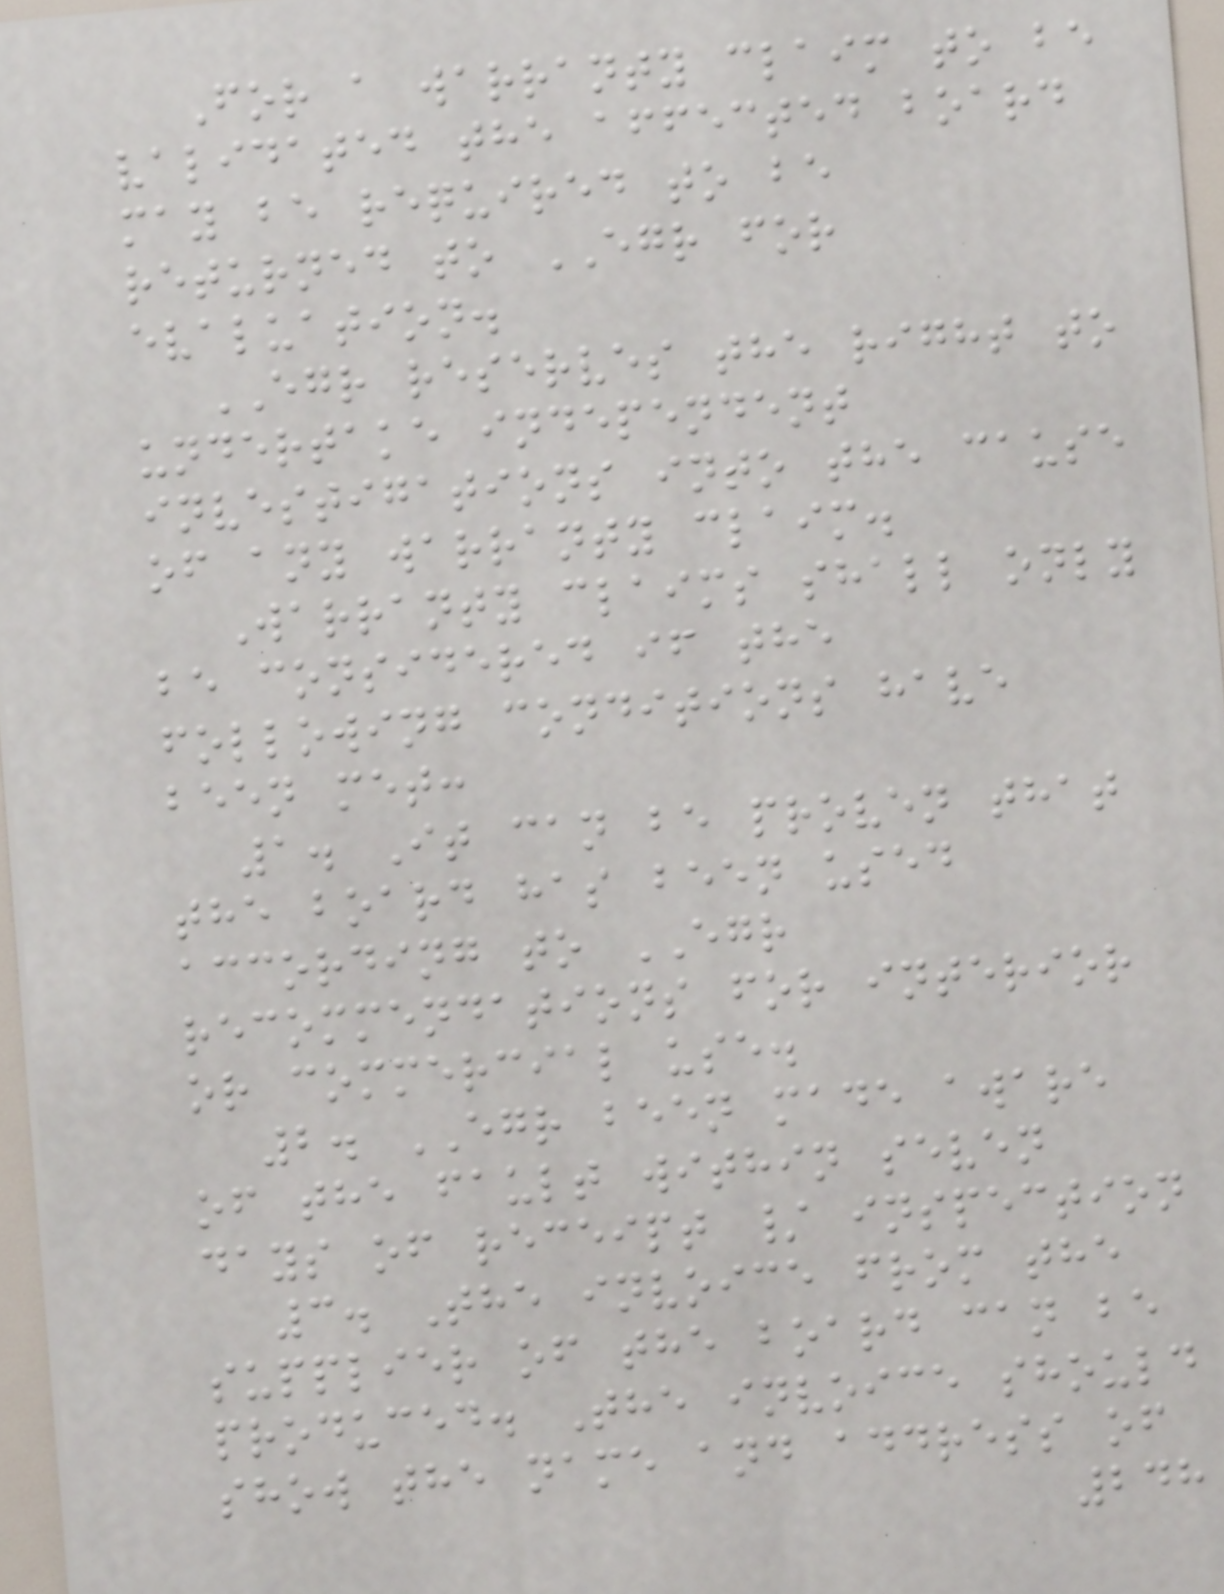For a warranty claim to be
validated the affected board
may be required to be
returned to EGR for
evaluation.
EGR reserves the right to
undertake independent
investigations into the cause
of any warranty claim.
Warranty claims shall only
be considered if the
following conditions have
been met:
1. It can be proven that
the board has been used
according to EGR
recommendations for interior
or commercial use.
2. EGR been made aware
of the fault within seven
days of receipt / inspection
3. The invoice from the
supplier of the board can be
produced. The invoice should
show the name and address of
248
